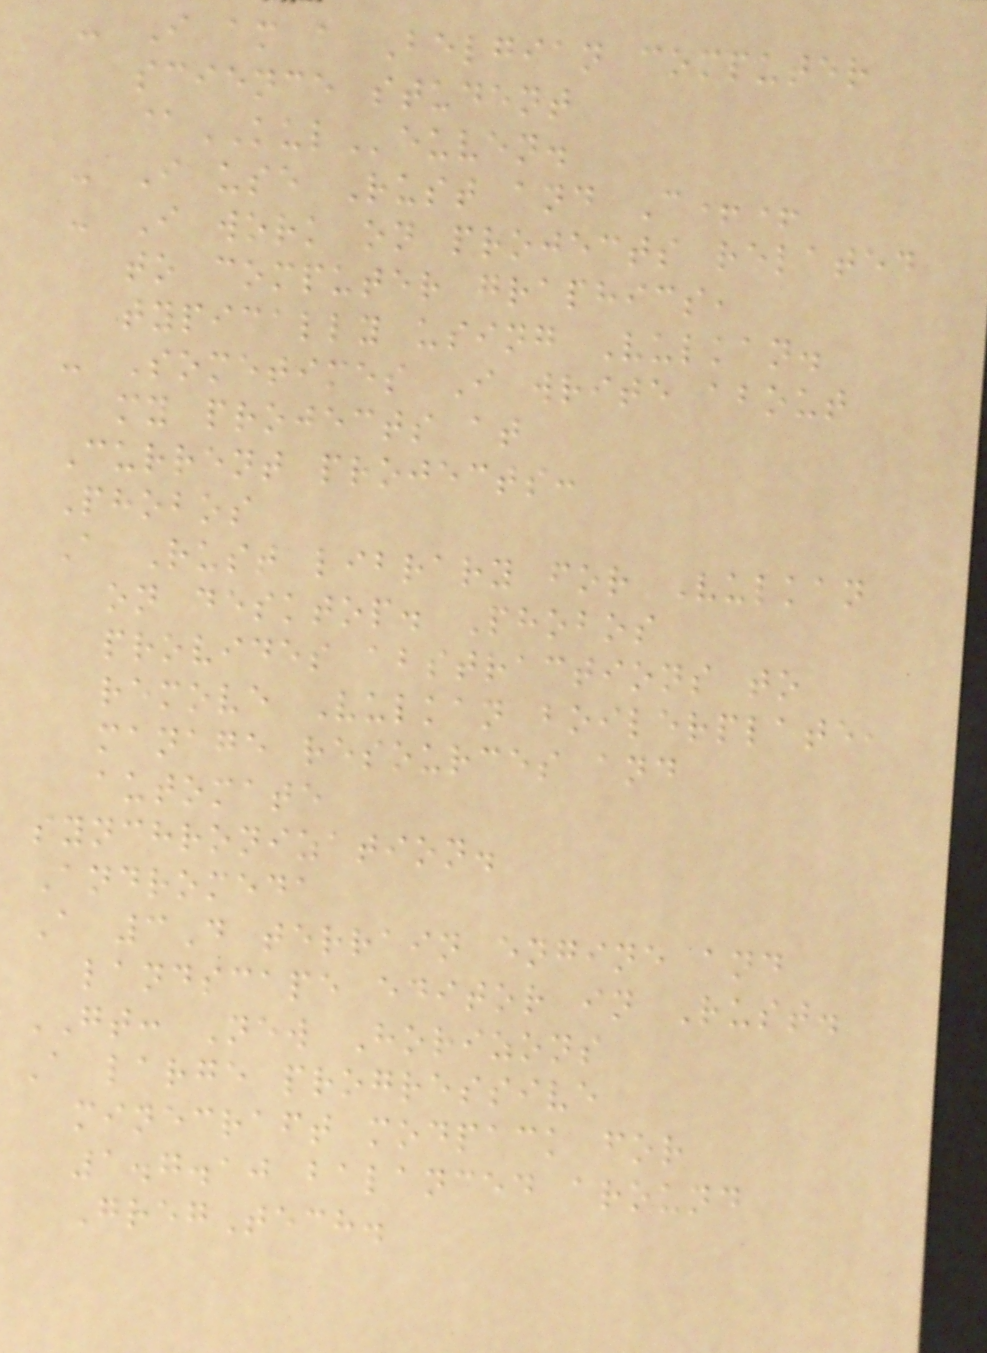- I am a Belgian computer
science student
@KULeuven.
- I use Rust and C++
- I work on projects related
to computer graphics,
typically using Vulkan.
- Sometimes I write about
my projects at
Current projects:
Phobos
A Rust library for Vulkan
on desktop. Phobos
provides abstractions to
remove Vulkan boilerplate,
manage resources and
automate
synchronization.
Andromeda
A 3D terrain engine and
landscape editor in Rust.
GT: New Horizons
A large progressive
minecraft modpack for
1.7.10 balanced around
GregTech.
